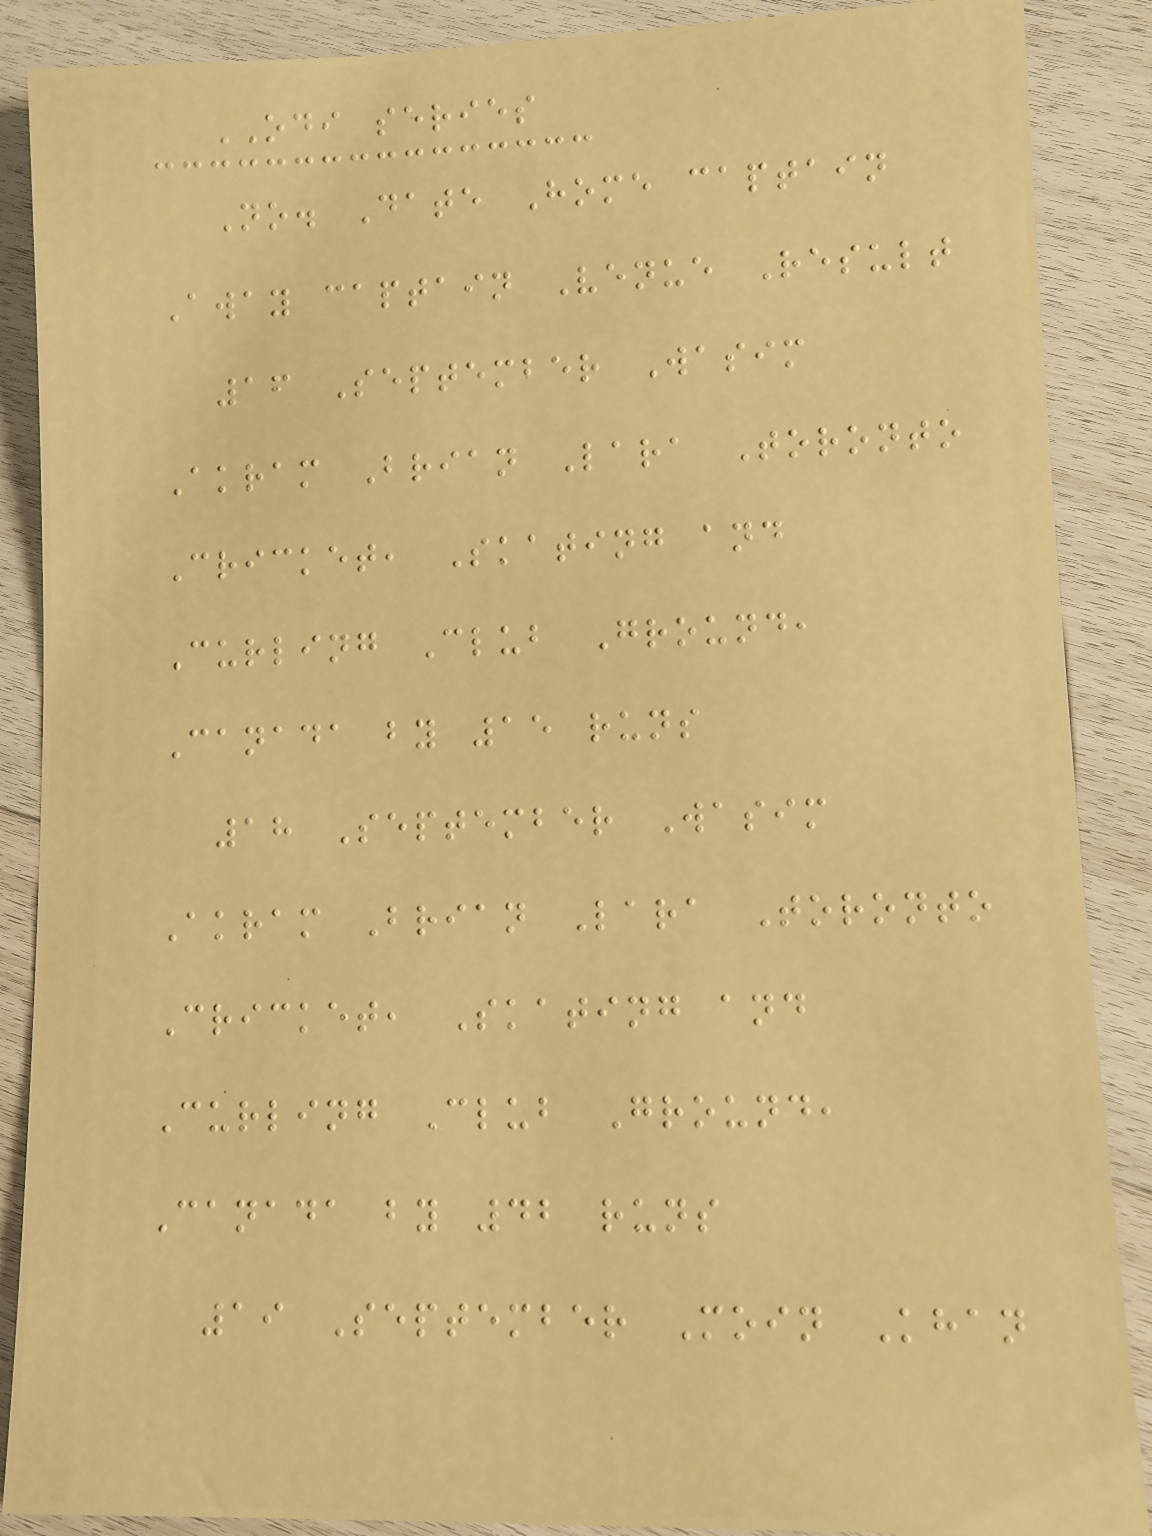ODI series
No. Date Home captain
Away captain Venue Result
16 September Wasim
Akram Brian Lara Toronto
Cricket, Skating and
Curling Club Ground,
Canada by 15 runs
18 September Wasim
Akram Brian Lara Toronto
Cricket, Skating and
Curling Club Ground,
Canada by 42 runs
19 September Moin Khan
